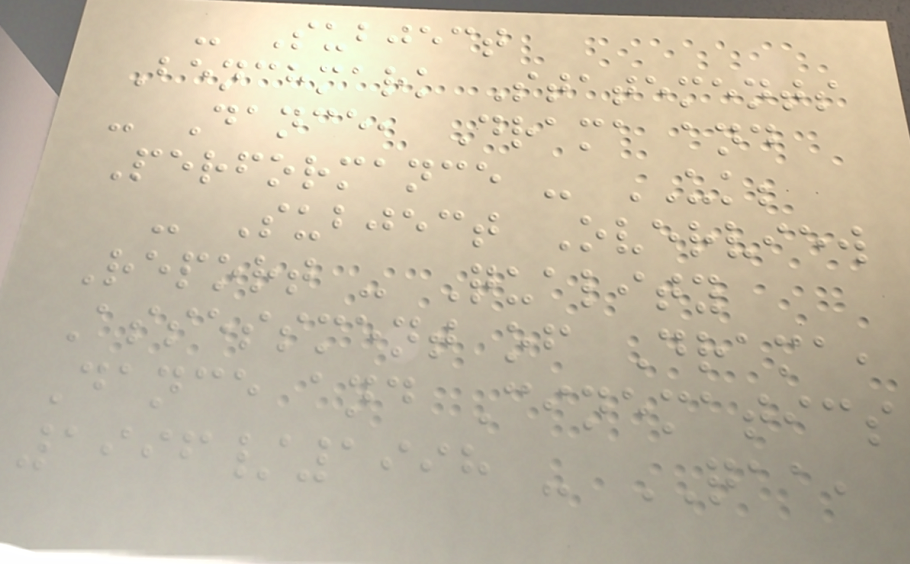- Subject
Benchmark Statements
- Dance, Drama and
Performance - UK;
- Subject Overview
Report - Quality
Assessment of Drama,
Dance and Cinematics
1996/1998 - QAA,
